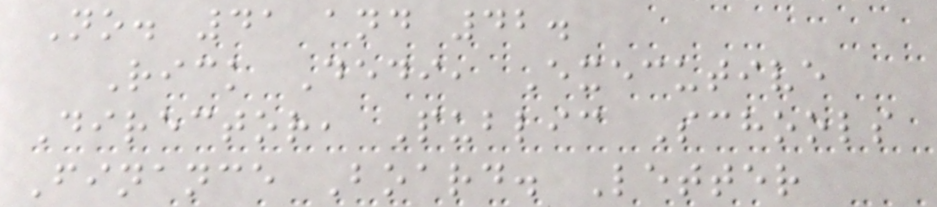No. 41 and 42.
Rick Dedi, Executive
Director, Public Schools
Finance Board. Letter
